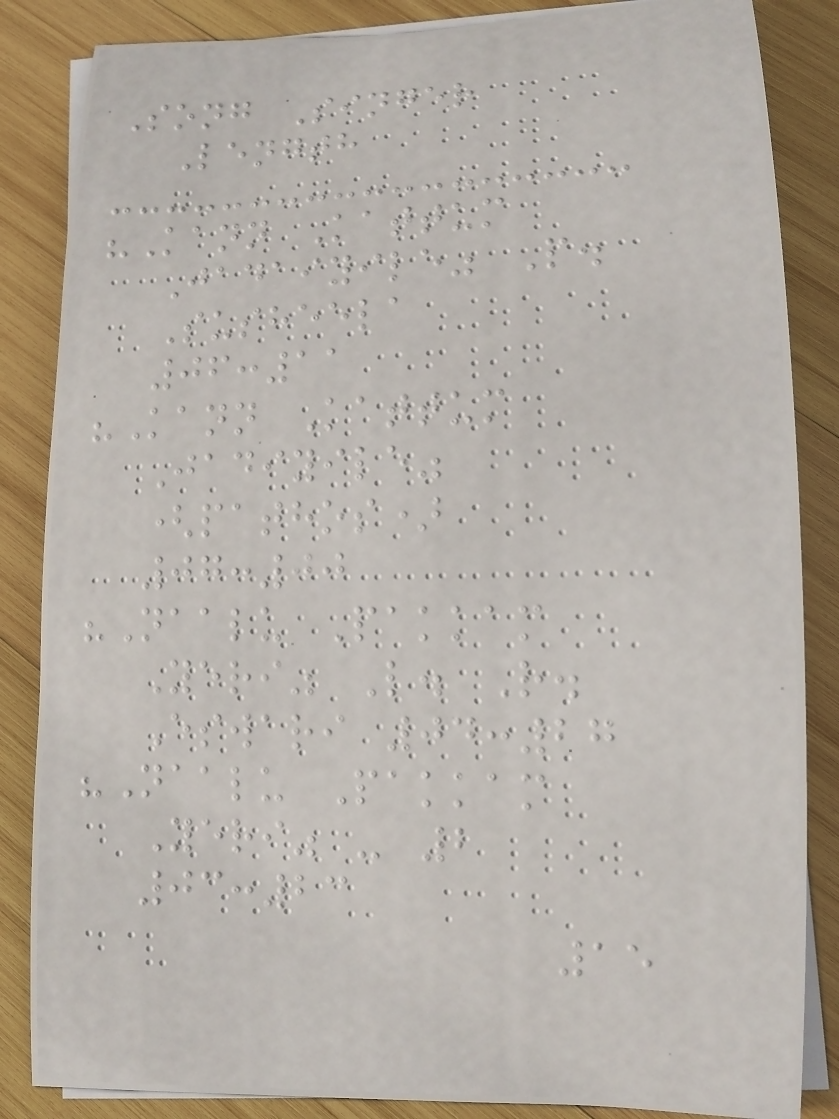Song Singer
Length
"Kann Kattum
Jadaiyile" P.
Susheela
06:11
"Kann Kattum
Jadiyile"
(pathos)
07:00
"Naalu Pakkam
Yeri" L. R.
Eswari 04:27
"Naalu Pakkam
Yeri" - 2
03:23
15
